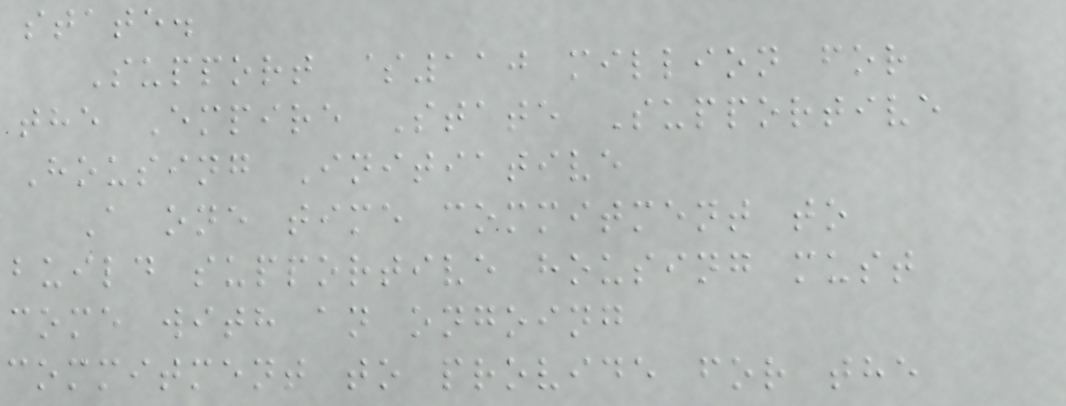state.
Support $110 million for
the Empire State Supportive
Housing Initiative
A one time commitment to
build supportive housing must
come with an ongoing
commitment to provide for the
